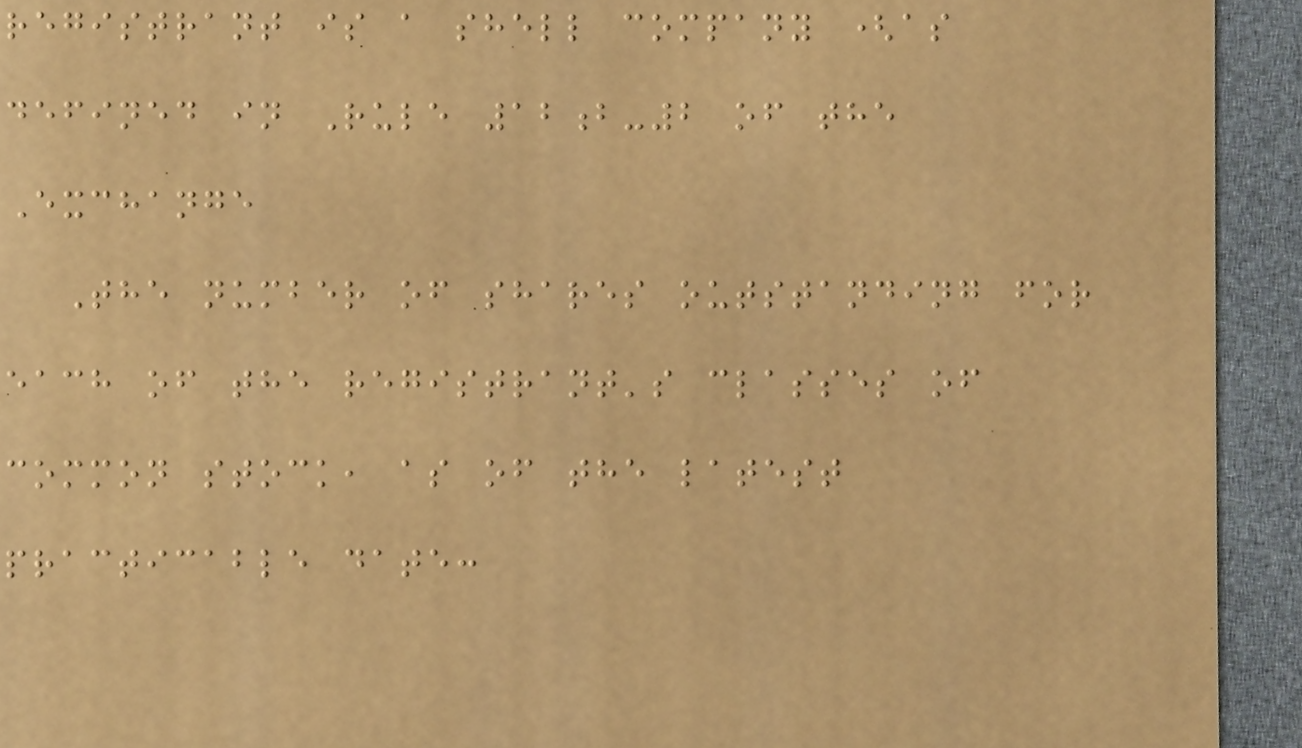registrant is a shell company (as
defined in Rule 12b-2 of the
Exchange
The number of shares outstanding for
each of the registrant's classes of
common stock, as of the latest
practicable date:
